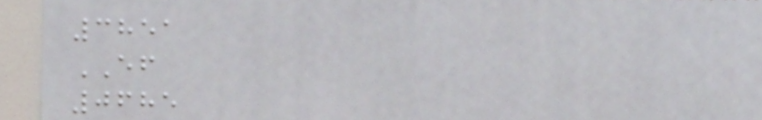3851
EF
0685
